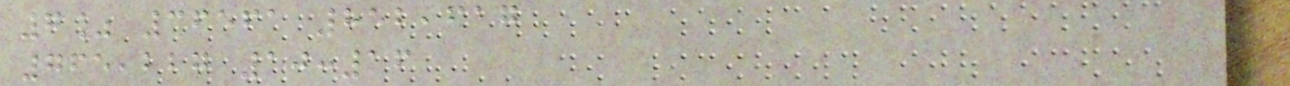7% 36561 852,617
765,227 10:16
